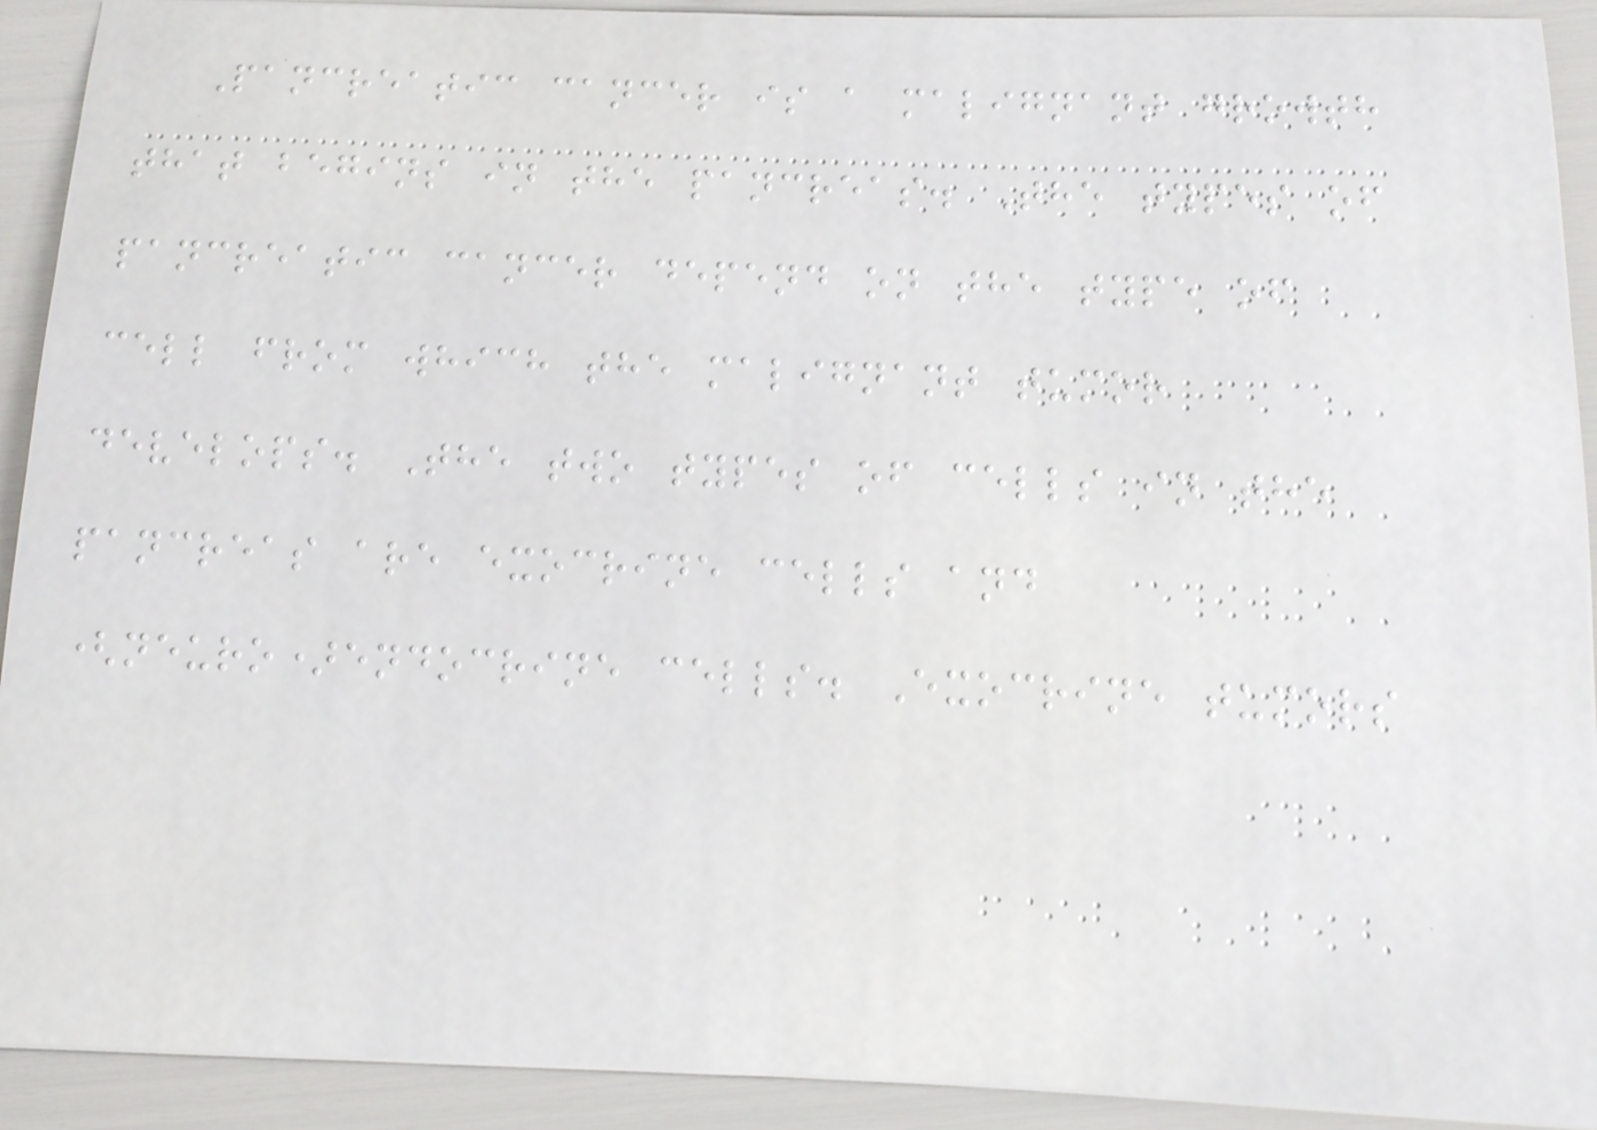Pancreatic cancer is a malignant growth
that begins in the pancreas. The types of
pancreatic cancer depend on the type of
cell from which the malignant tumor
develops. The two types of cells in the
pancreas are exocrine cells and
(neuro)endocrine cells. Exocrine tumors
